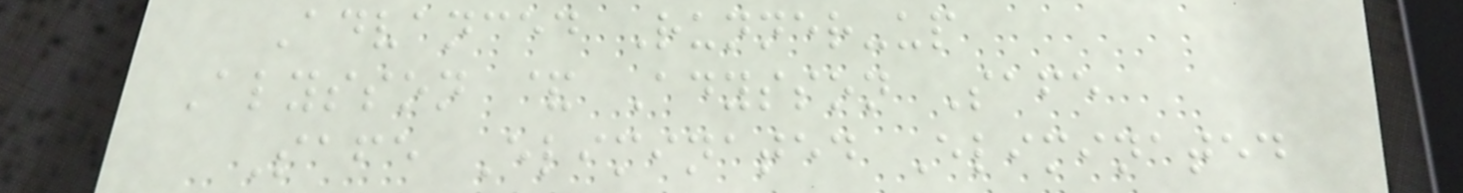Advanced Runner-up
Alysson & Adysson Safe
Safe Eliminated Eliminated
